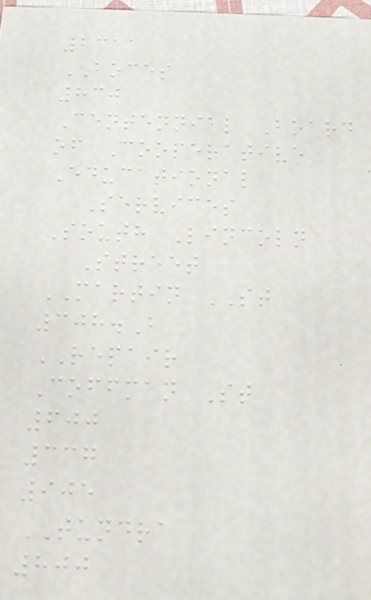2311
BOCES
830
Centennial Board
of Cooperative
Educational
Services
South Lincoln
Street
MARTIN ST
308.B
REPAIR
Coffman St
600
337
905
TUNDRA
800
